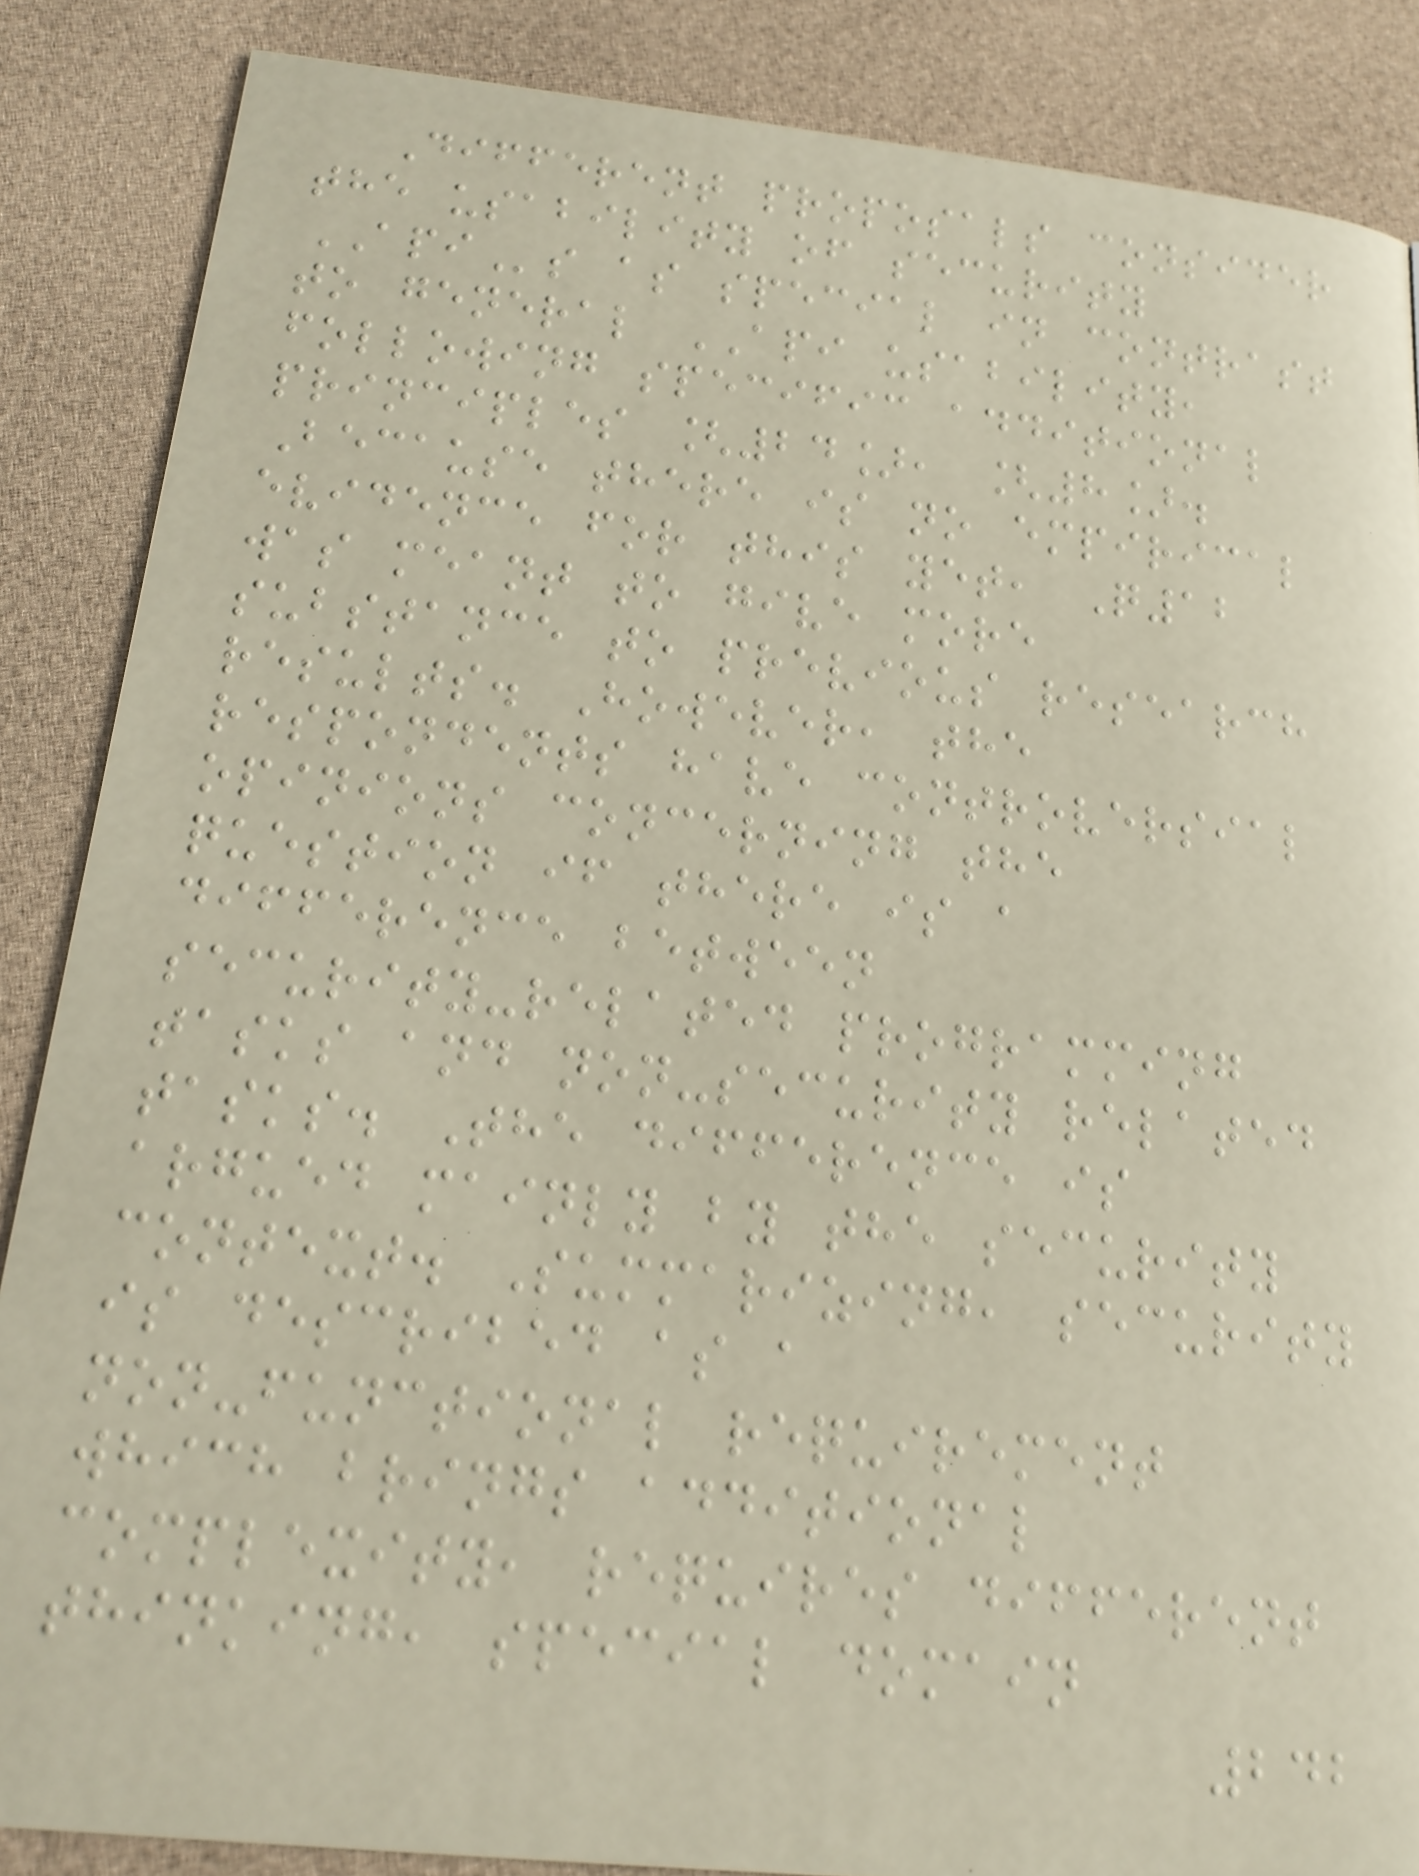Different proposals consider
the usability of security
APIs as special in contrast
to general API usability,
following specific additional
principles [24], [8].
Because there is no empirical
evidence for this yet, Q12
was meant to give more
substance to previous research
results. However, the
respondents have controversial
opinions concerning the
question if there is a
difference between
security-related programming
tasks and non-security related
tasks. The difference is
argued mainly by the security
context. Summarizing, security
is described as a
non-functional requirement
which brings additional
complexity, requires different
thinking, special domain
242
